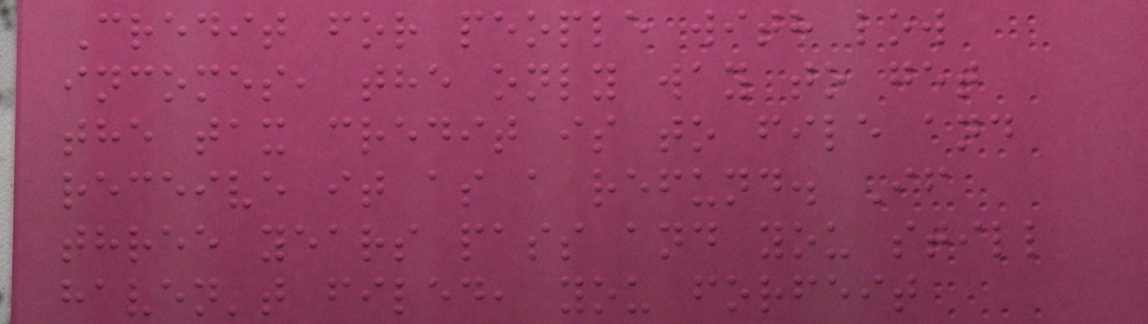Credit for people with low
incomes, the only way to get
the tax credit is to file and
receive it as a refund. If
three years pass and you still
haven't filed, you forfeit
